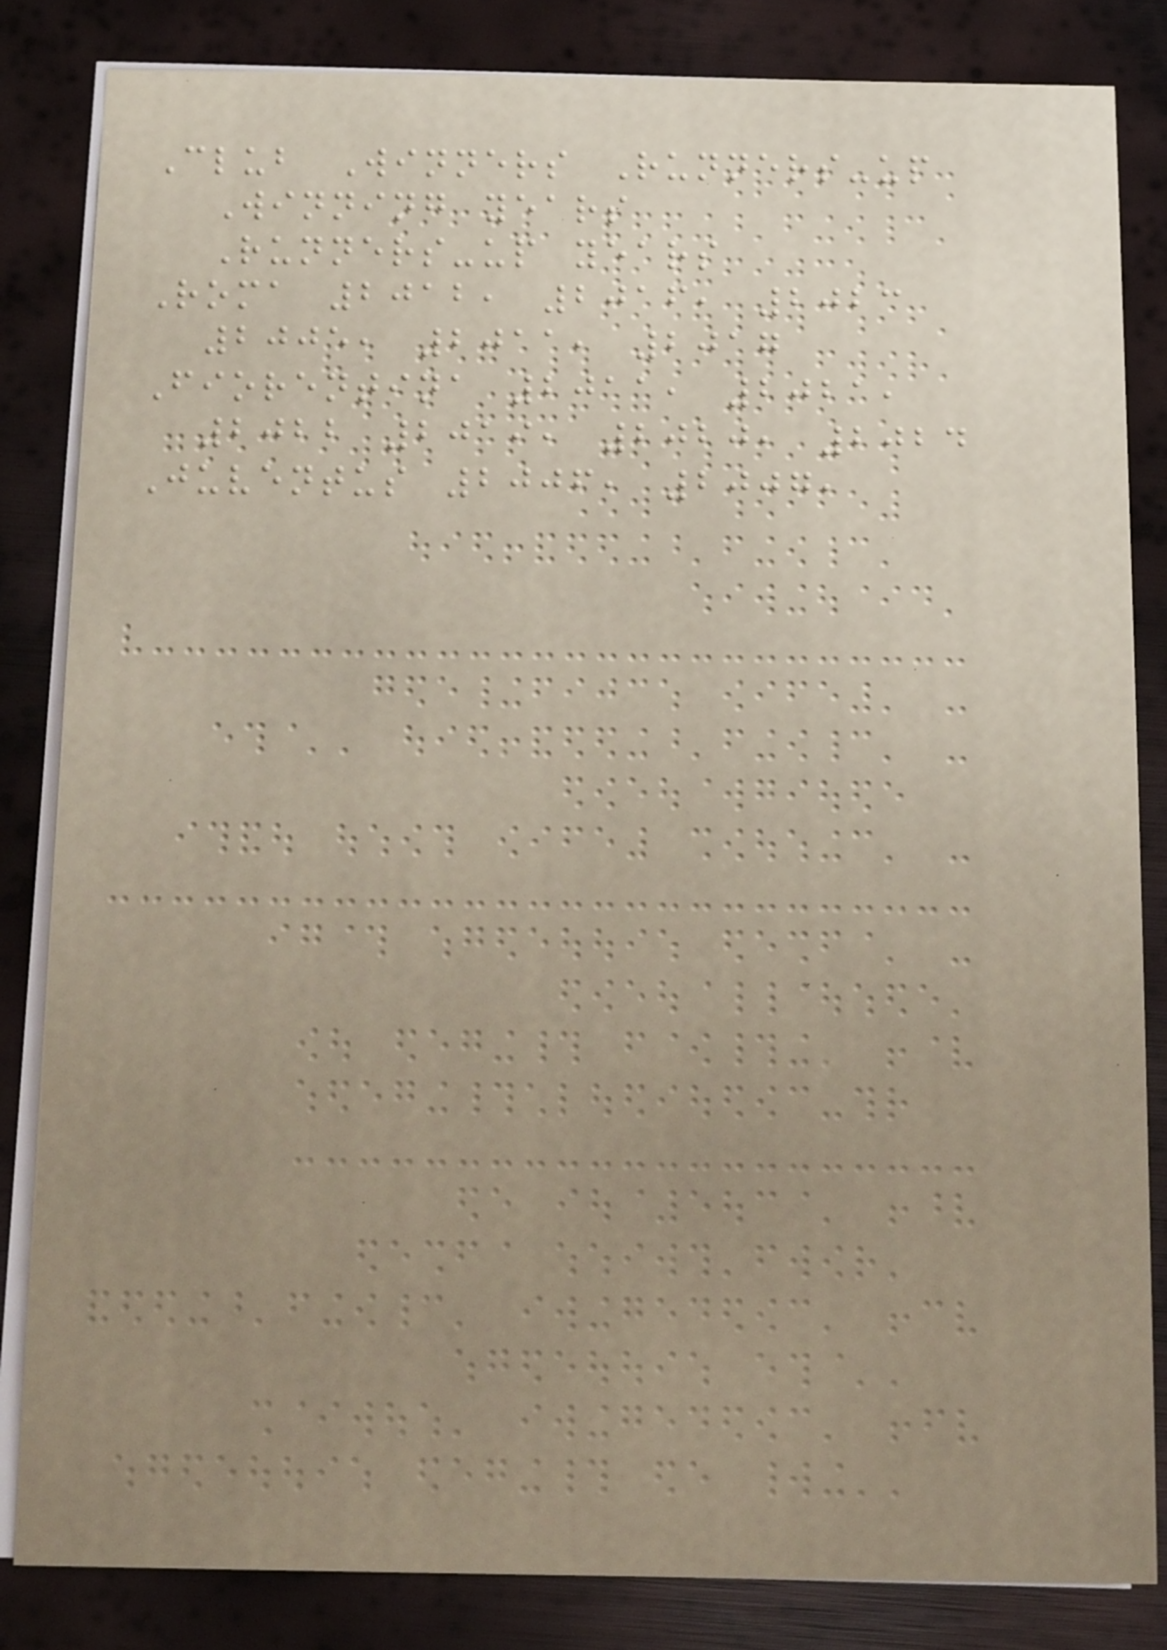Club Winners Runners-up
Winning years
Runners-up years
Roma 2012, 2016, 2023
2005, 2011, 2017
Fiorentina 2011, 2021,
2022 2019, 2020, 2024
Juventus 2006, 2007,
